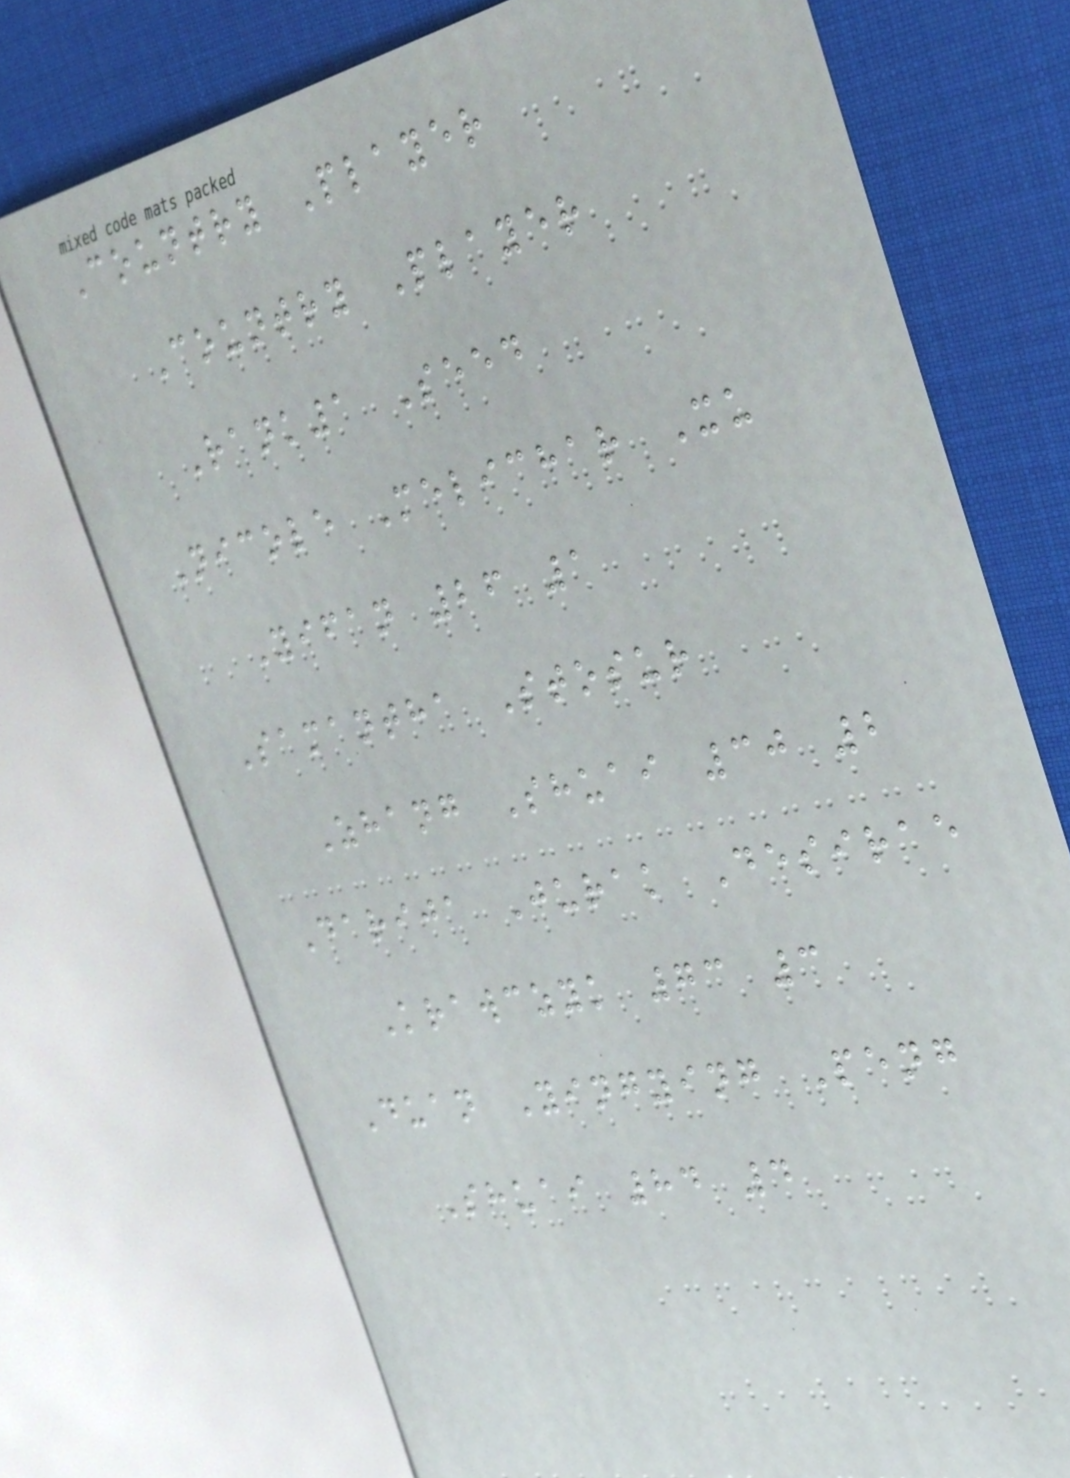Country Player
Country Player
Rank1 Seed
Nicole Melichar Xu
Yifan 26 1
Samantha Stosur
Zhang Shuai 30 2
Darija Jurak Desirae
Krawczyk 73 3
Duan Yingying Peng
Shuai 84 4
